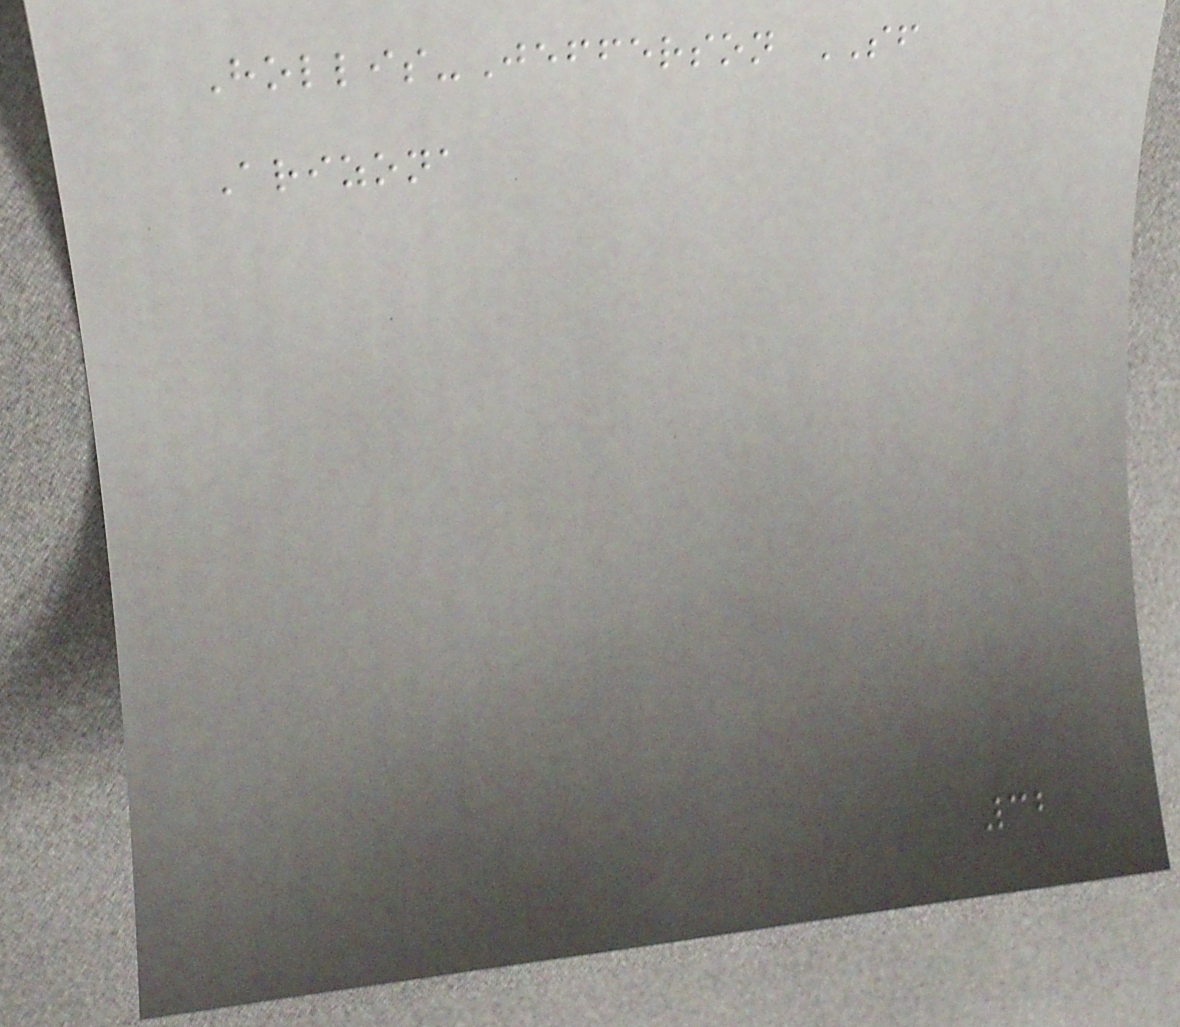Hollis-Jefferson SF
Arizona
32
